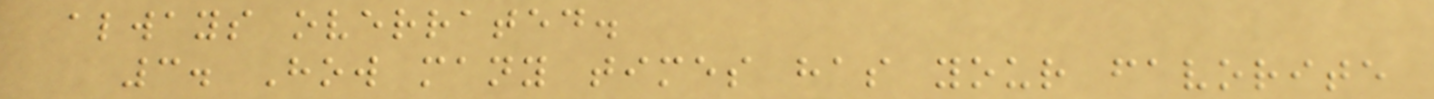always overrated.
3. How many times has your favorite
